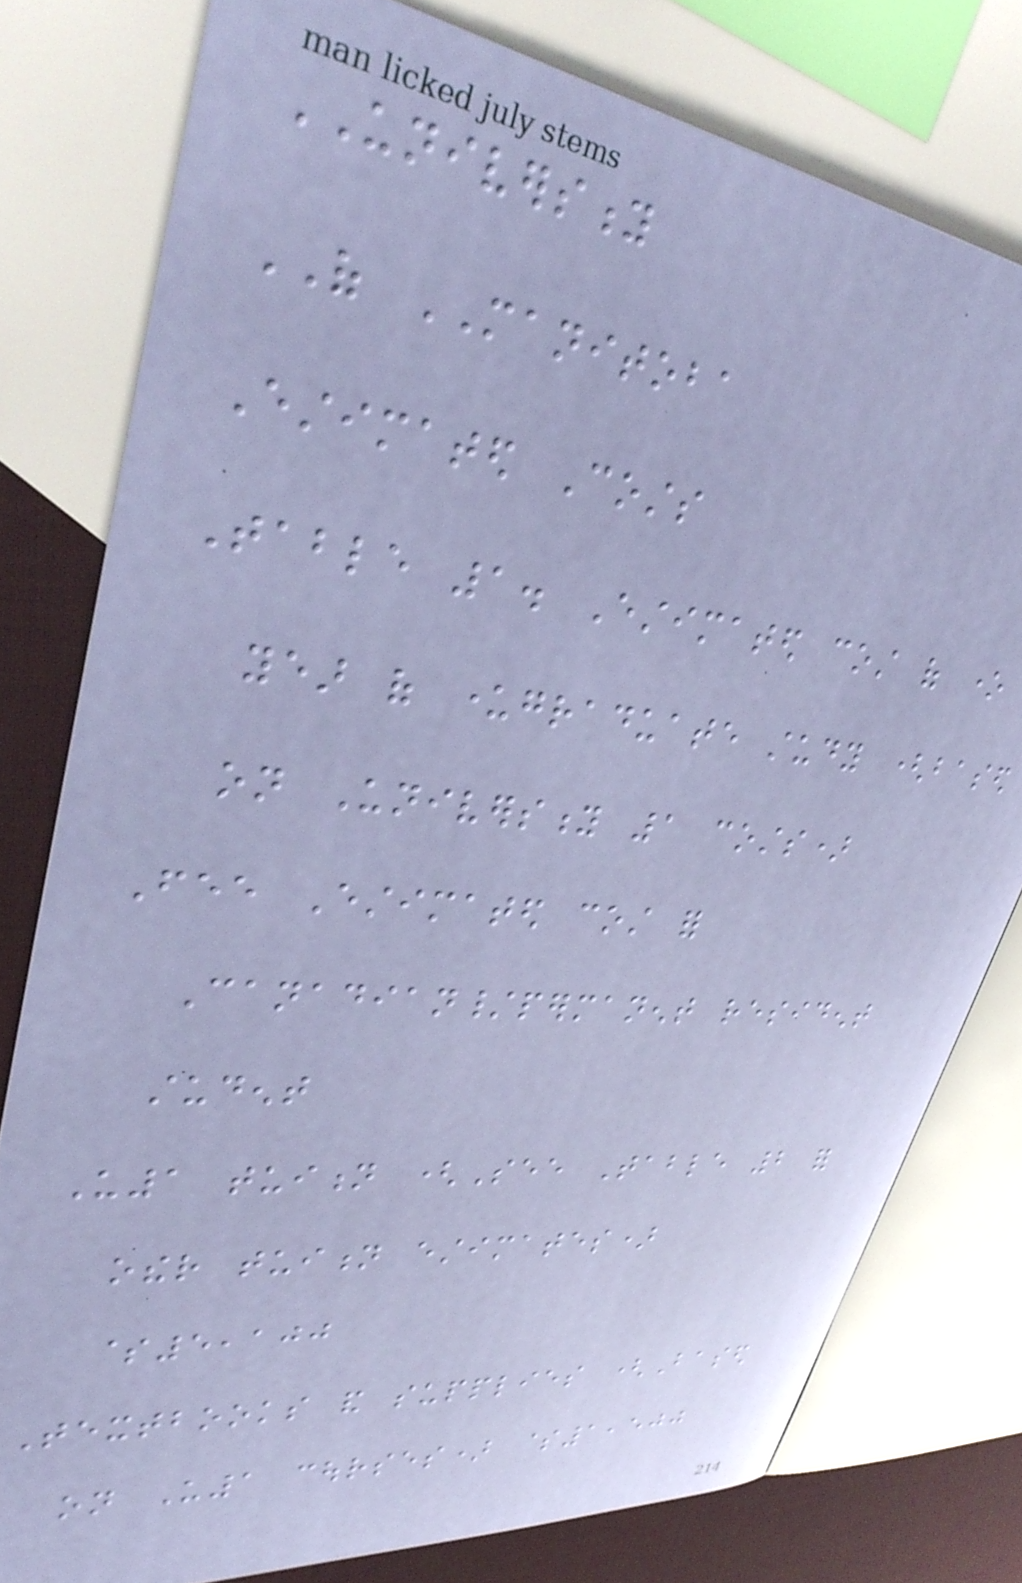UNIVERSITY
OF MANITOBA
Estimated Costs
Table 1. Estimated cost of one
year of undergraduate study (based
on University 1 costs)
Fee Estimated cost for
Canadian/permanent resident
student
U1 tuition (See Table 2 for
other tuition estimates)
$5,100
Textbooks and supplies (Based
on U1 courses) $1,500
